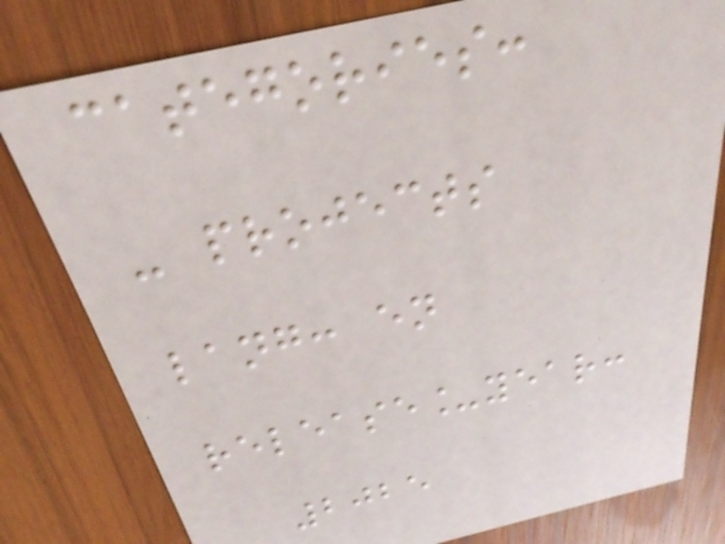categories:
- projects
lang: en
release_year:
2025
